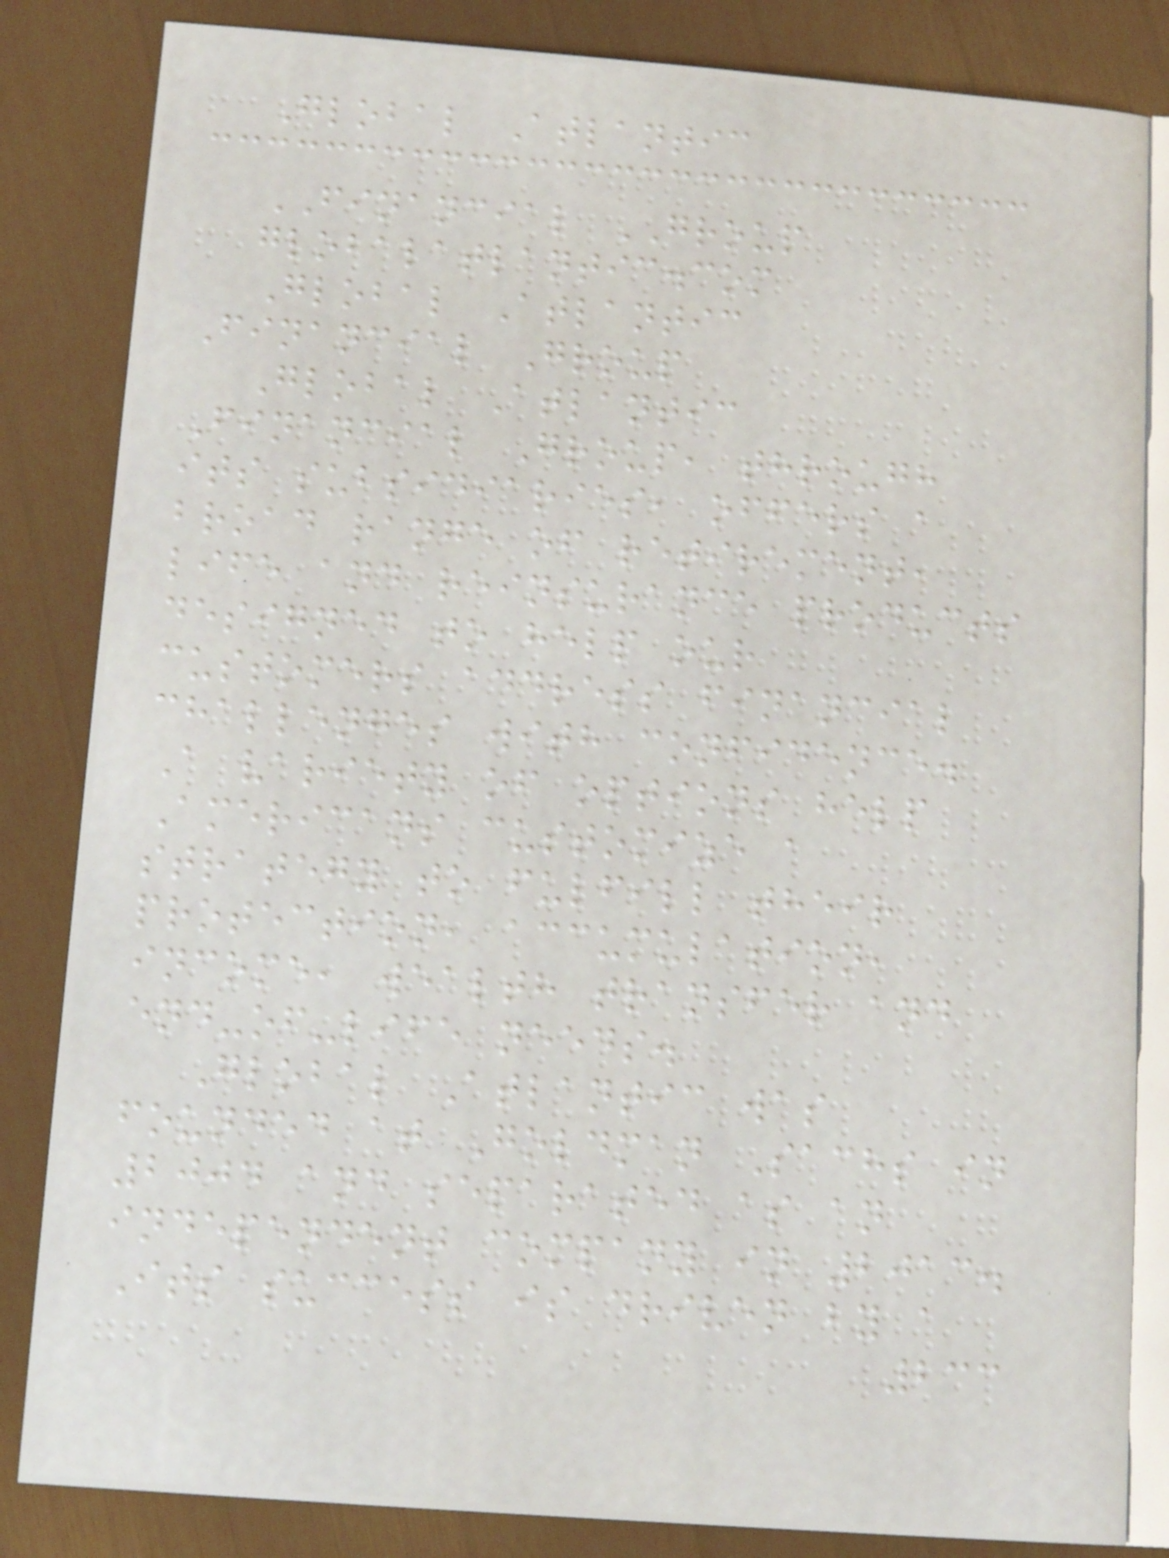Global Atlantic
FINANCIAL GROUP
globalatlantic.com
Global Atlantic
Financial Group
Global Atlantic
Financial Group, through
its subsidiaries, offers a
broad range of retirement,
life and reinsurance products
designed to help our
customers address financial
challenges with confidence.
A variety of options help
Americans customize a
strategy to fulfill their
protection, accumulation,
income, wealth transfer and
end-of-life needs.
Global Atlantic was
founded at Goldman Sachs in
2004 and separated as an
independent company in 2013.
Its success is driven by a
233
